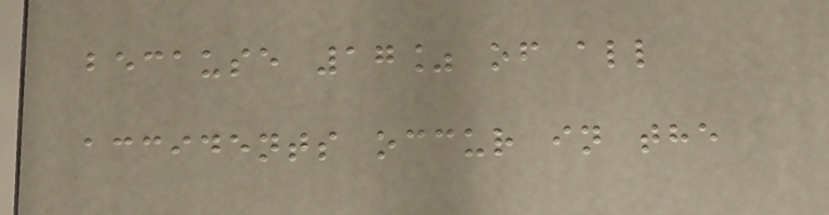because 17% of all
accidents occur in the
